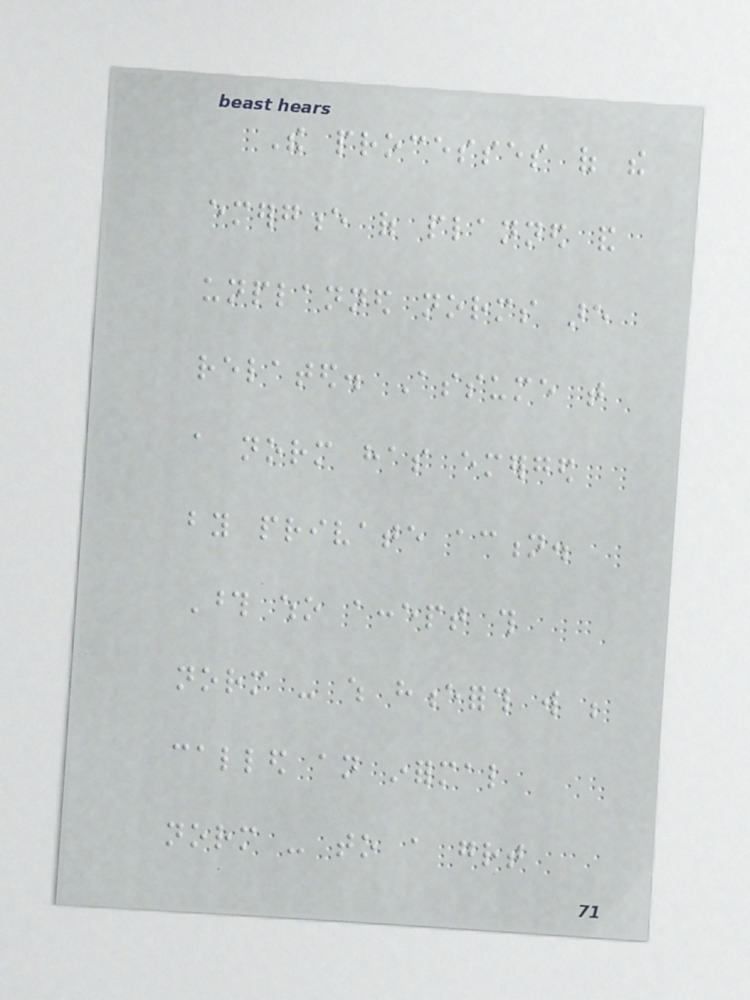The processes of the
emergence of planned and
unplanned norms are
related. Assume that
a norm has emerged
by private action.
Those who accept this
norm - which henceforth will be
called an informal
norm - to a great
